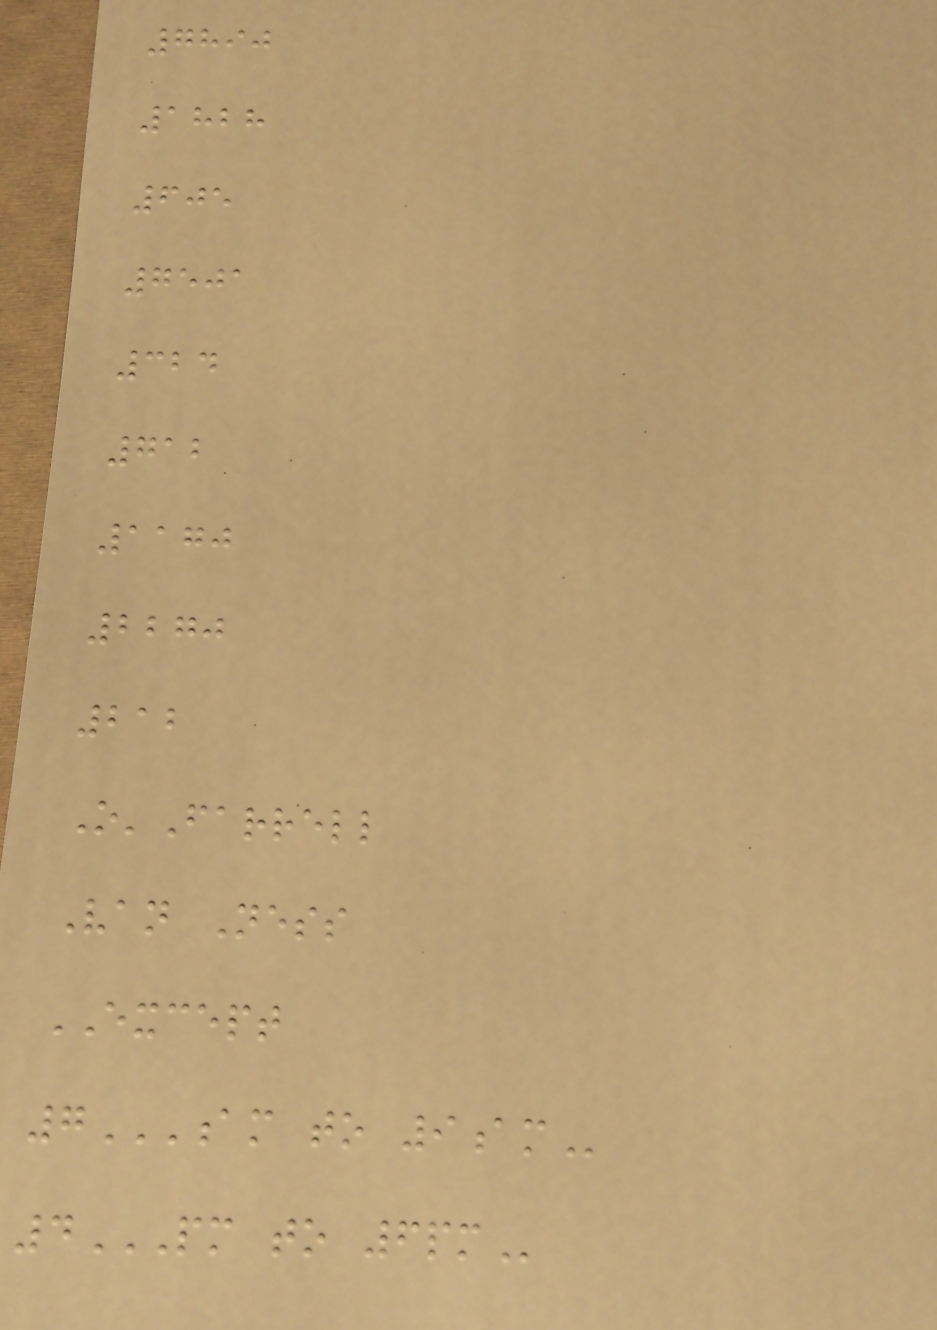7890
1828
605
7501
324
712
1170
2270
212
O'Farrell
Van Ness
EXCEPT
7AM TO 9AM
4PM TO 6PM
